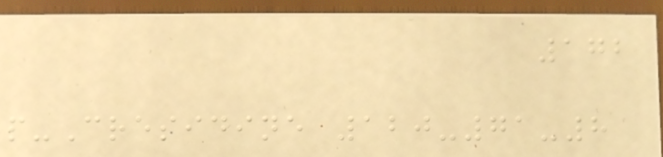172
p-Cresidine 120-71-8
